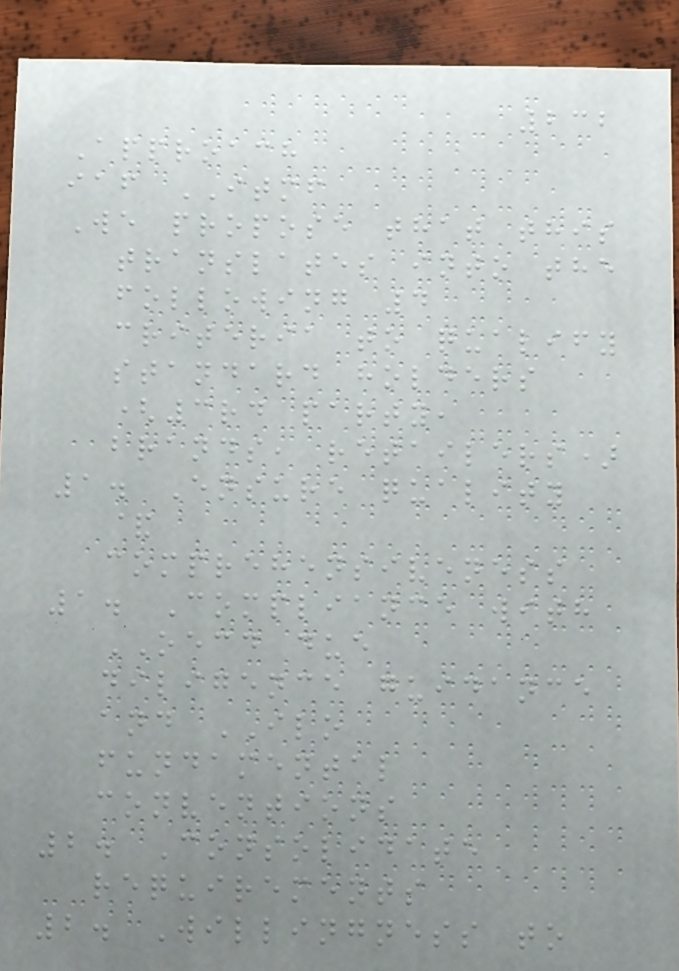232
Approach
iaf ITMF
We propose that this
translates into the
following 4
criteria to qualify
standard holders
(3rd party,
brands, retailers)
1. Ensure quality
&
comprehensiveness
1. Compliance with
OECD due
diligence guidance
and ILO
fundamental
conventions
2. Consolidate
requirements
2. Willingness to
